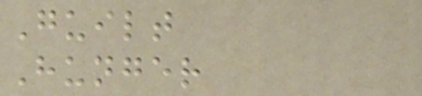Guilt
Hunger
